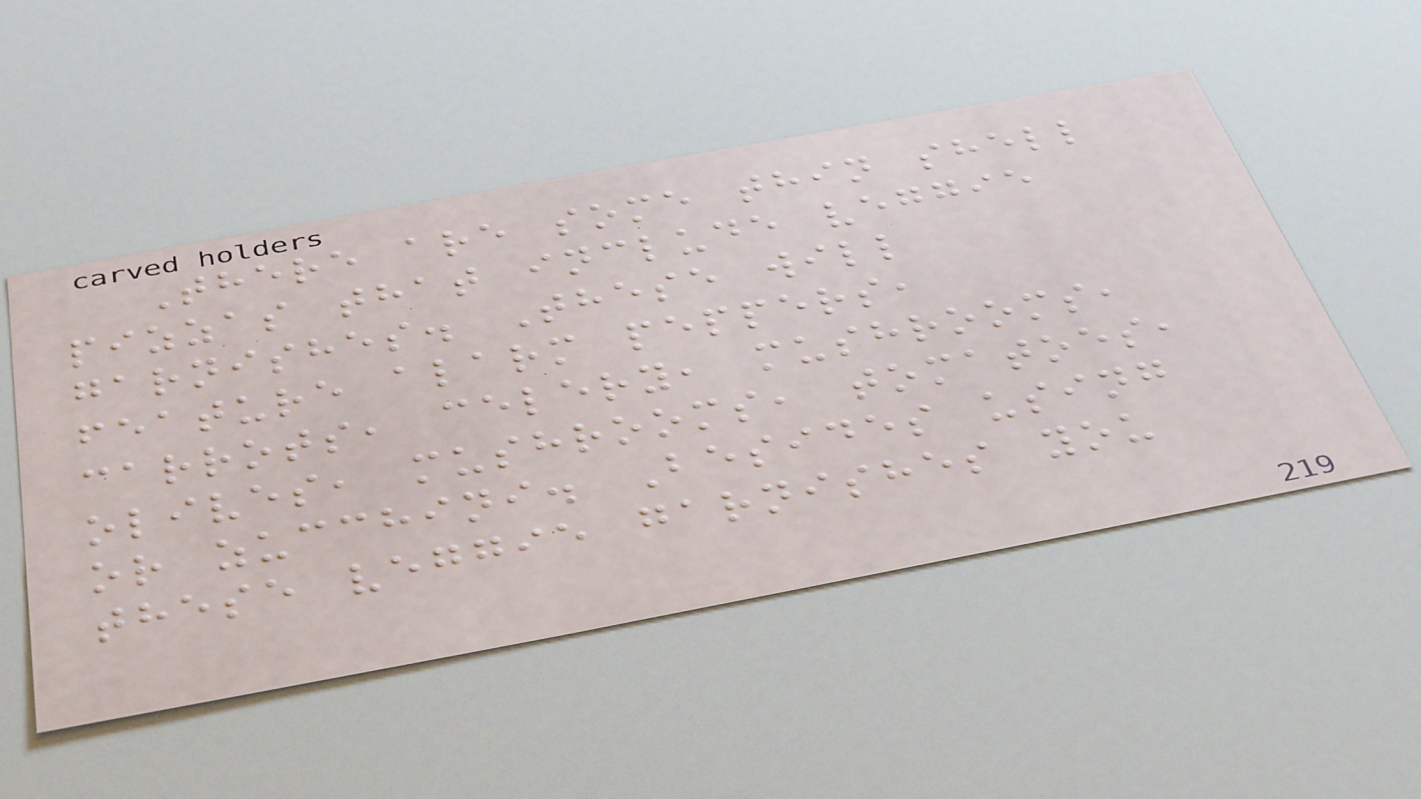There are some thin shell
pizzas that include veggie
garnishes. These will
feature alarm peppers,
carrots, celery, mushrooms,
olives, mushrooms, tomatoes,
or zucchini. Besides using
these veggie garnishes you
